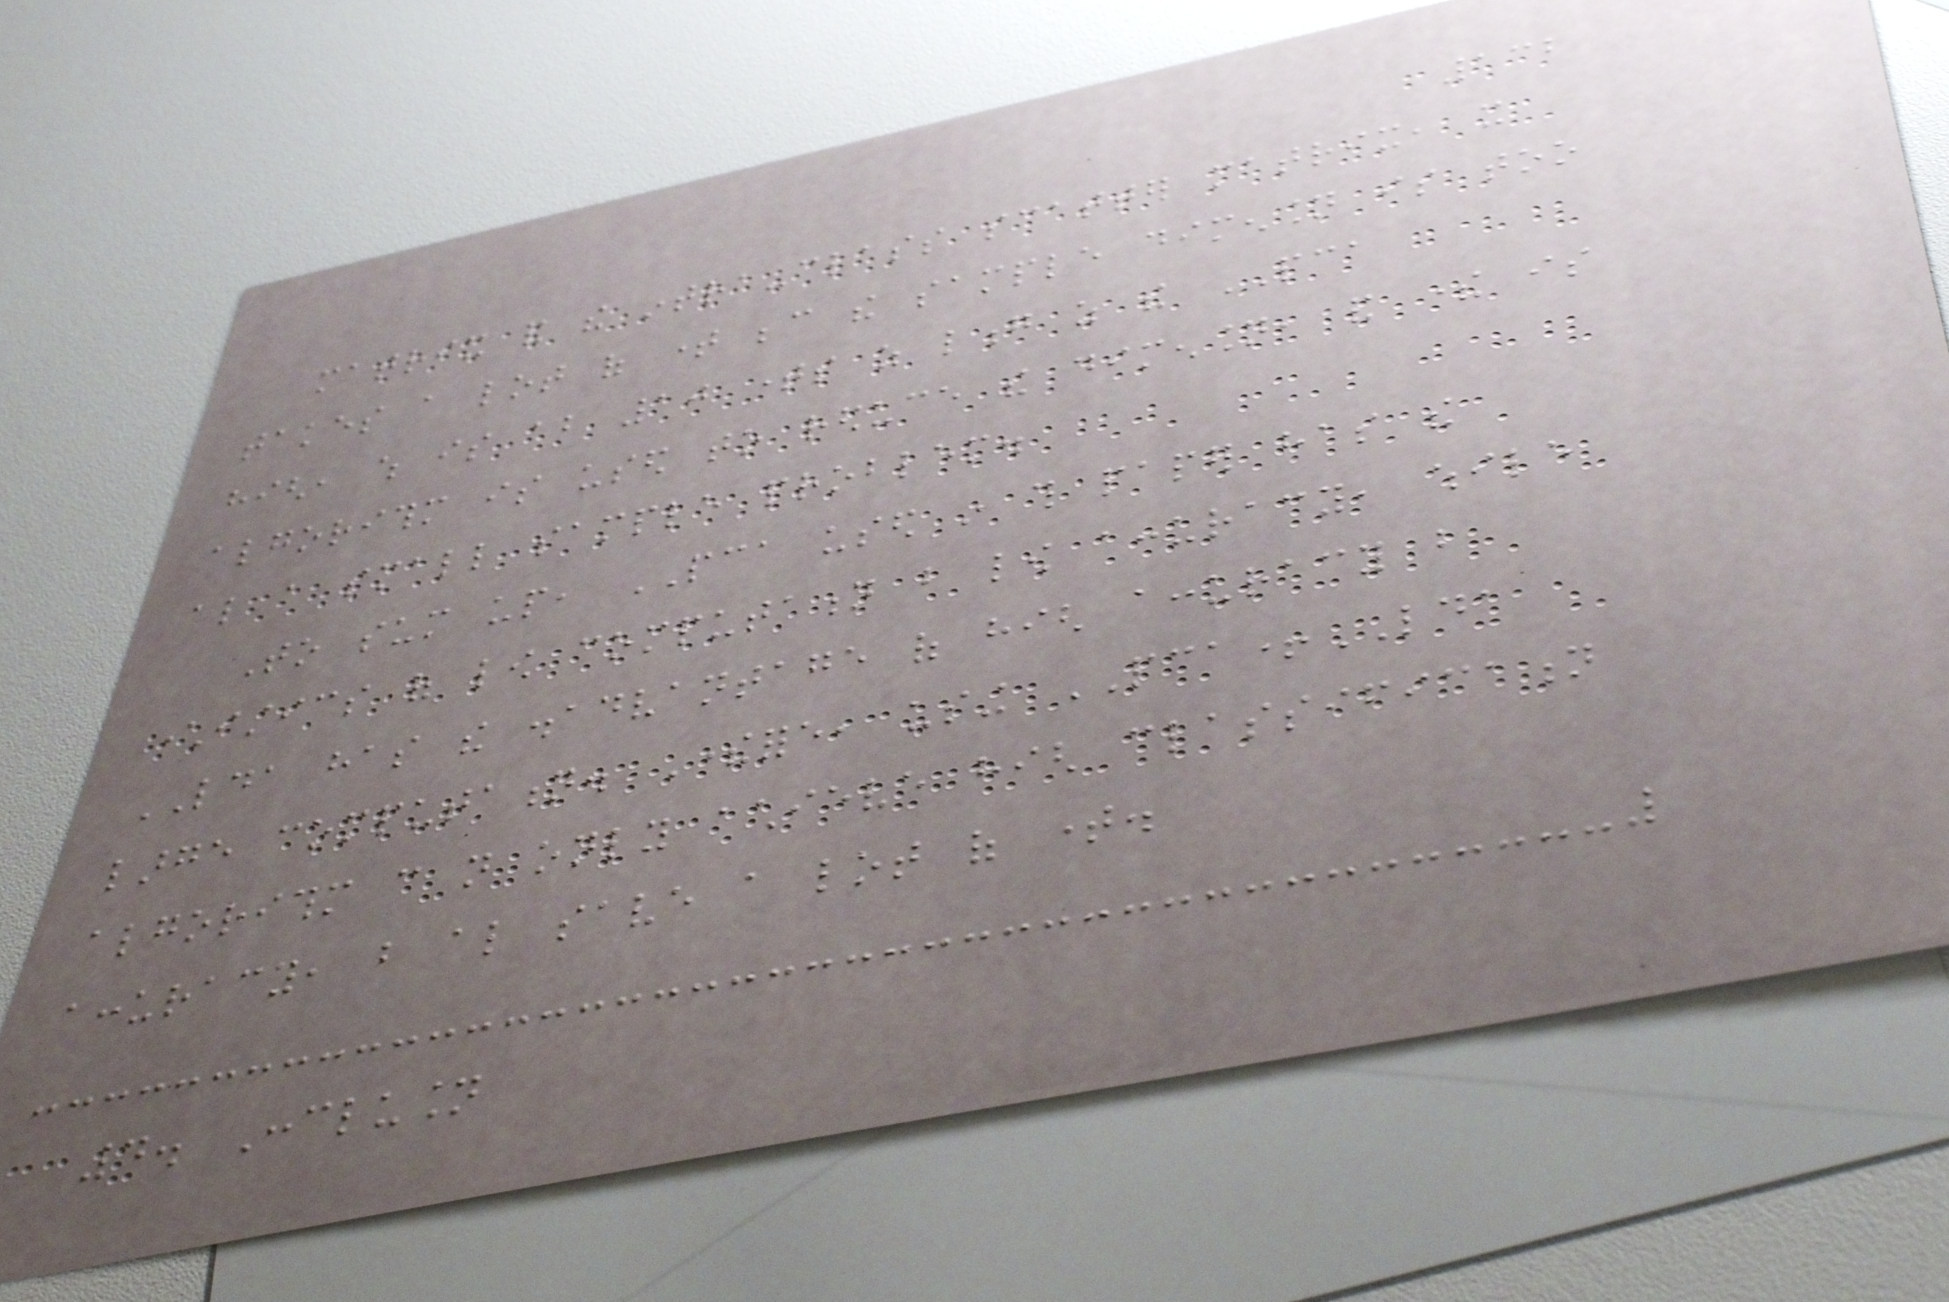132
matrix and the intra-class scatter matrix, it
takes a lot of time because the sample dimension is too
high, which is about 10 times as long as the PCA
algorithm is used to reduce the dimension, and there is
also a small sample problem.
To sum up, PCA used in this paper has the
characteristics of low computation but low accuracy, while
LDA has the disadvantage of high accuracy but
large computation. Therefore, using PCA+LDA
algorithm can not only achieve high classification
accuracy, but also save a lot of time.
4. Conclusion
